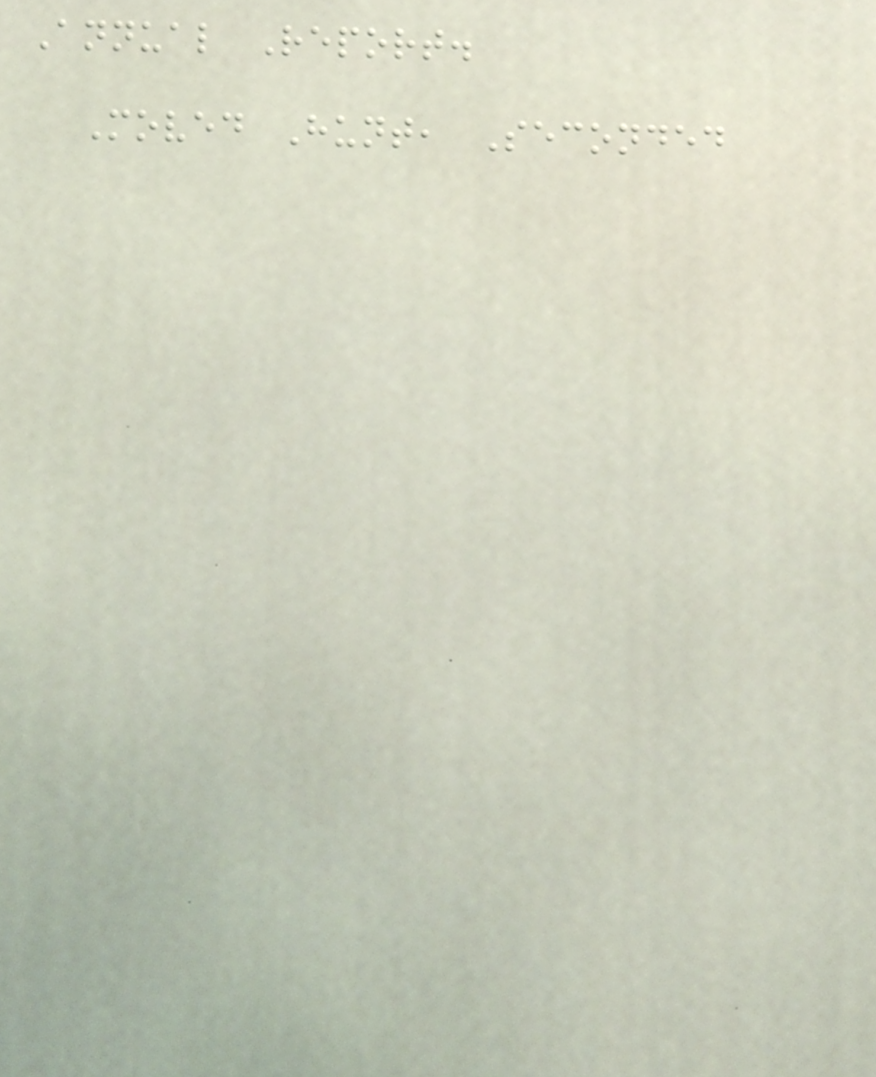Annual Report.
Moved Hunt, Seconded
